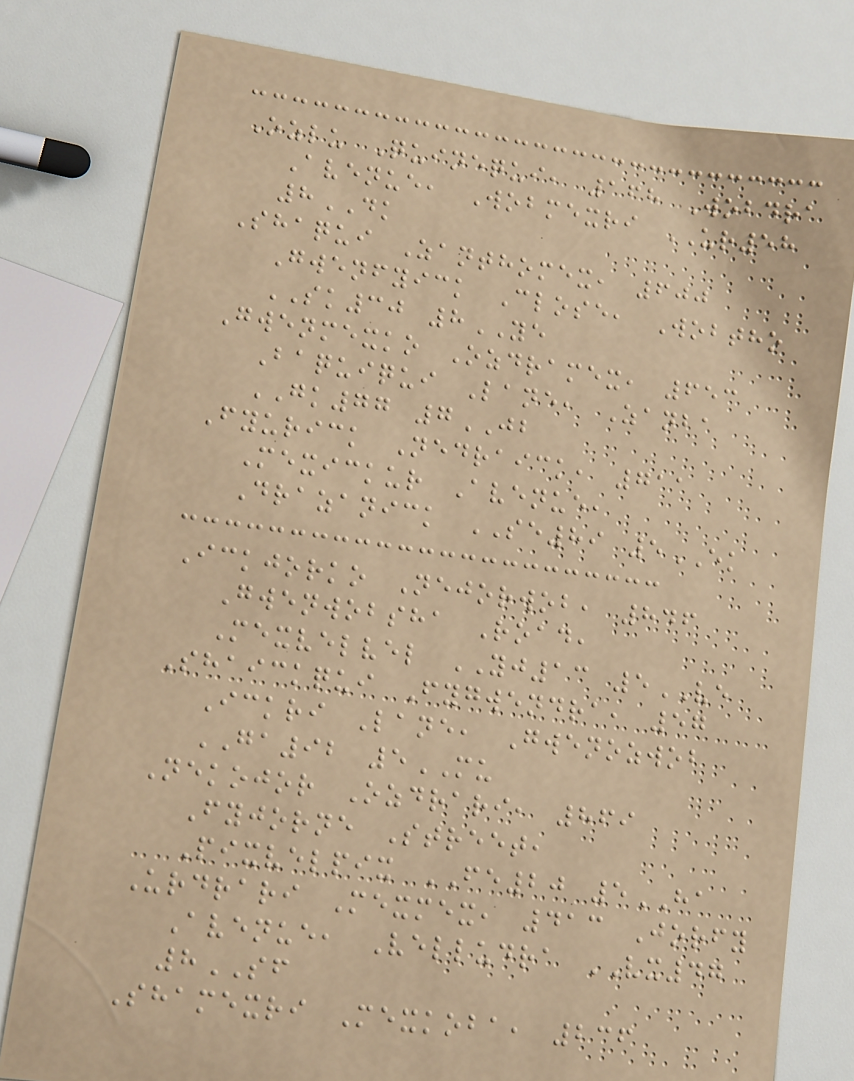Ozlu Quinequi, 168 Wobdra
Avenue, Wobmexri UR58
8DK
Shaqui Zanthomex, 600
Gwenfyick Close, Wobtho
SK30 8YE
Gwenmexko Ozdramex, 653
Baquiqui Lane, Zanba
GK77 7JB
Fyurick Nedraick, 711
Mexickur Avenue,
Drazanick SE89 5EK
Ickjorko Nejorwob, 846
Gwenwobsha Road,
Mexvelvel YJ13 5VE
Shaickqui Fygwendra, 57
Ickri Lane, Gwenozwob
GA92 5MU
Nekojor Ozdrari, 869
Fyjorne Street,
Pixvelpix FE20 5HA
Urdrari Mexmex, 413 Jorfy
Avenue, Velludra VX47
8SF
Shamexri Mexkoba, 236
